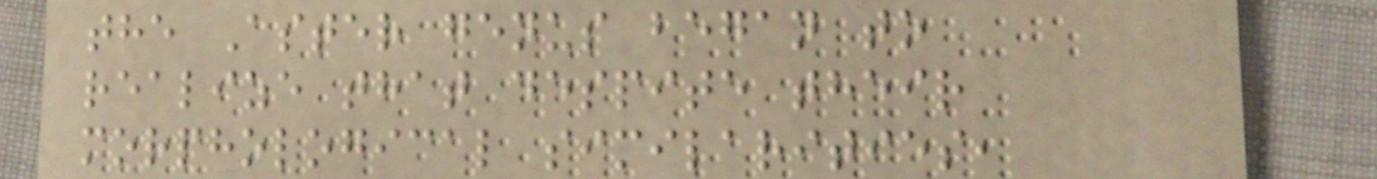the Aster genus began to
realize that despite their
morphological similarities,
